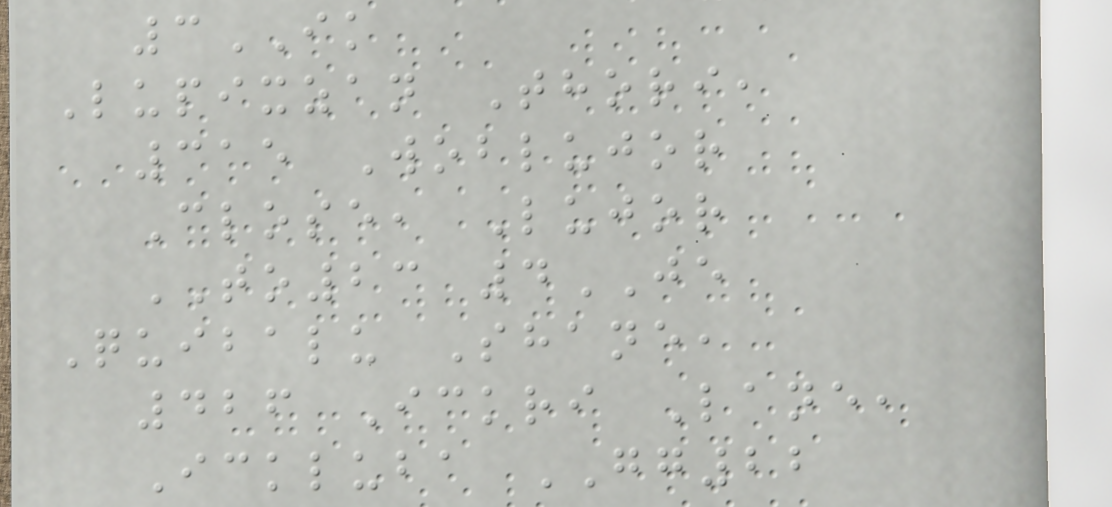3IK
Lupixzan Thori,
315 Woblujor
Close, Lujor
TO23 4JE
Quibalu Shane,
426 Ickri Lane,
Ickluba GG22
